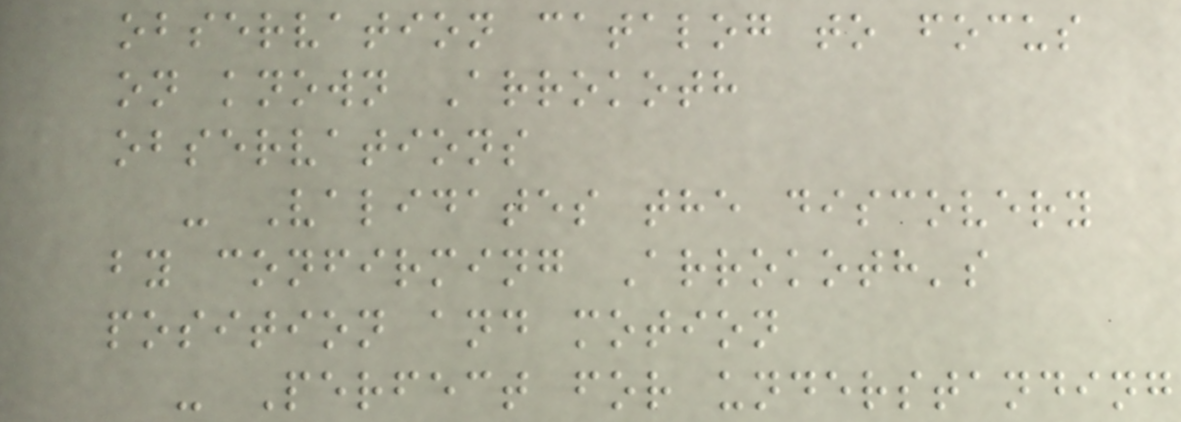observation catalog to focus
on known Arrokoth
observations
- Validates the discovery
by confirming Arrokoth's
position and motion
- Perfect for understanding
